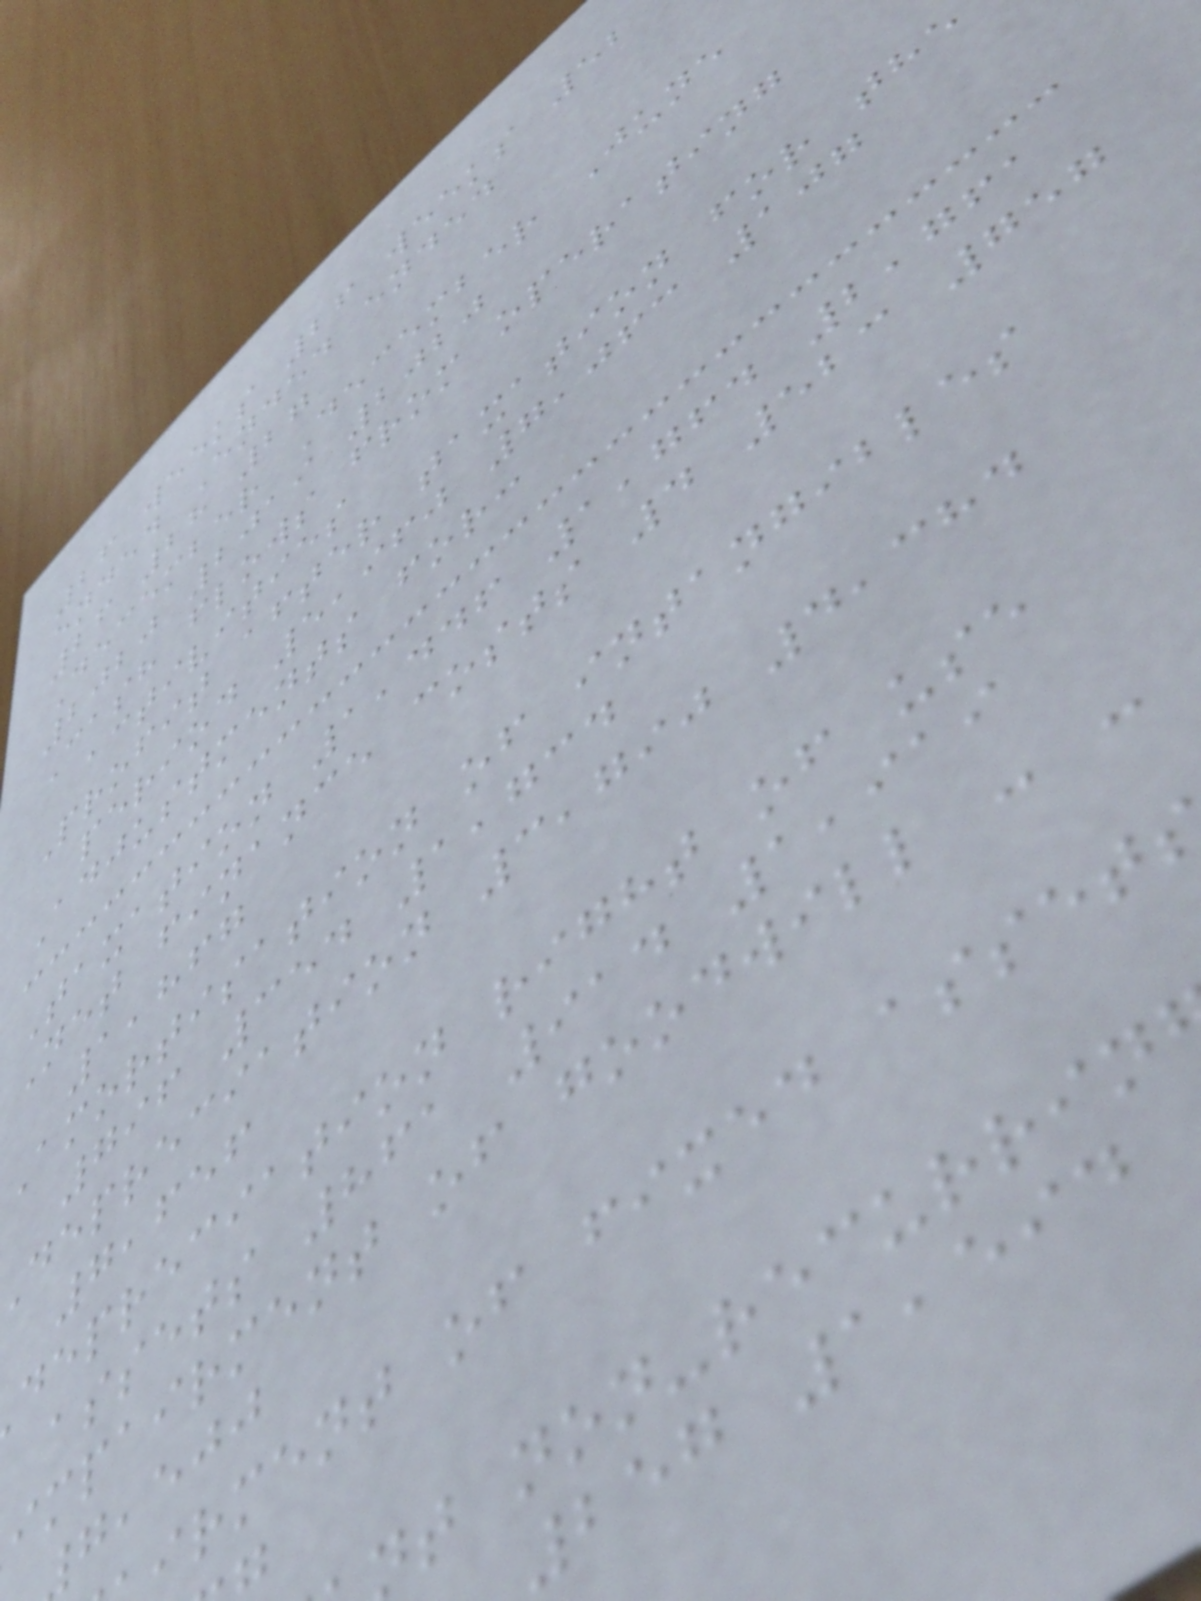26 weeks 26 weeks 52
ended Ended ended
26 28 27
December December June
2020 2019 2020
Cash flows from operating
activities
Profit after taxation for the
period 5,960 7,063 107
Adjustments for:
Taxation 1,446 1,764 2,761
Net finance costs 4 523 757
1,867
Amortisation of intangibles
796 354 1,734
depreciation 3,790 4,384
7,656
depreciation right of use
assets 861 914 1,919
impairment of goodwill - -
,ejj
irment of fixed asset
t non-recurrin
257 1,594
